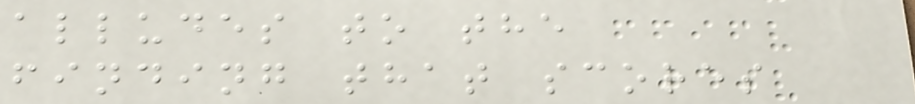alludes to the
finding that scores
